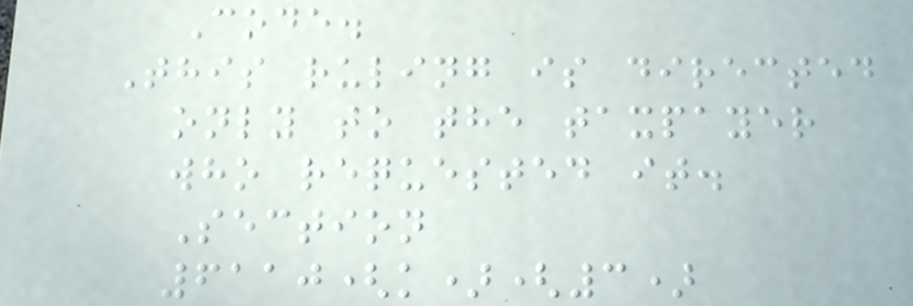Code.
This ruling is directed
only to the taxpayer
who requested it.
Section
6110(k)(3)
